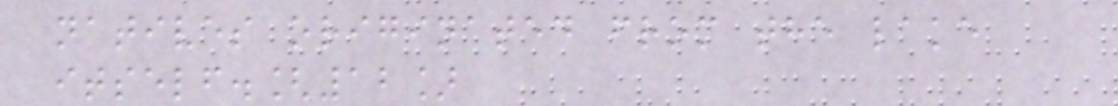natives originated from the lake
itself.[12]
